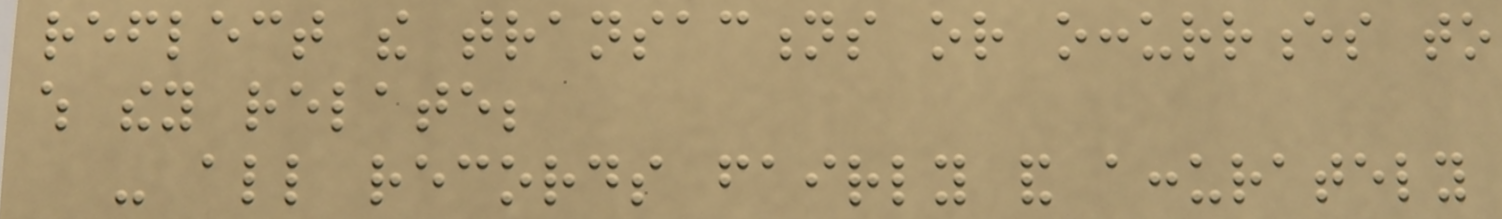reflect the transactions or occurrences to
which they relate;
- all records fairly and accurately
